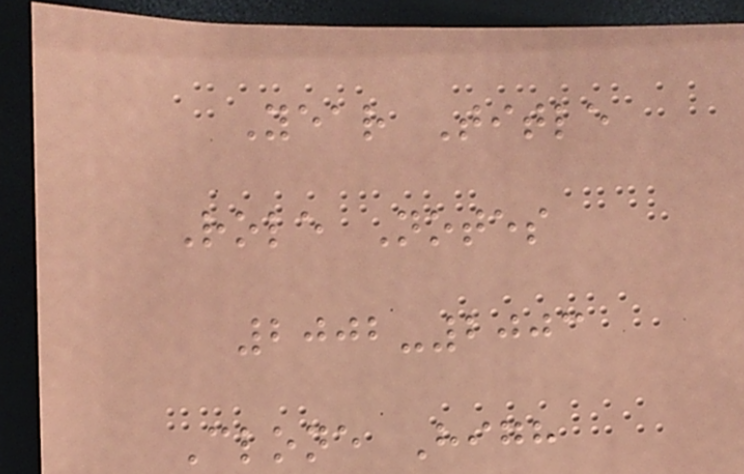Year Title
Role Notes
2002-2003
Clone High
